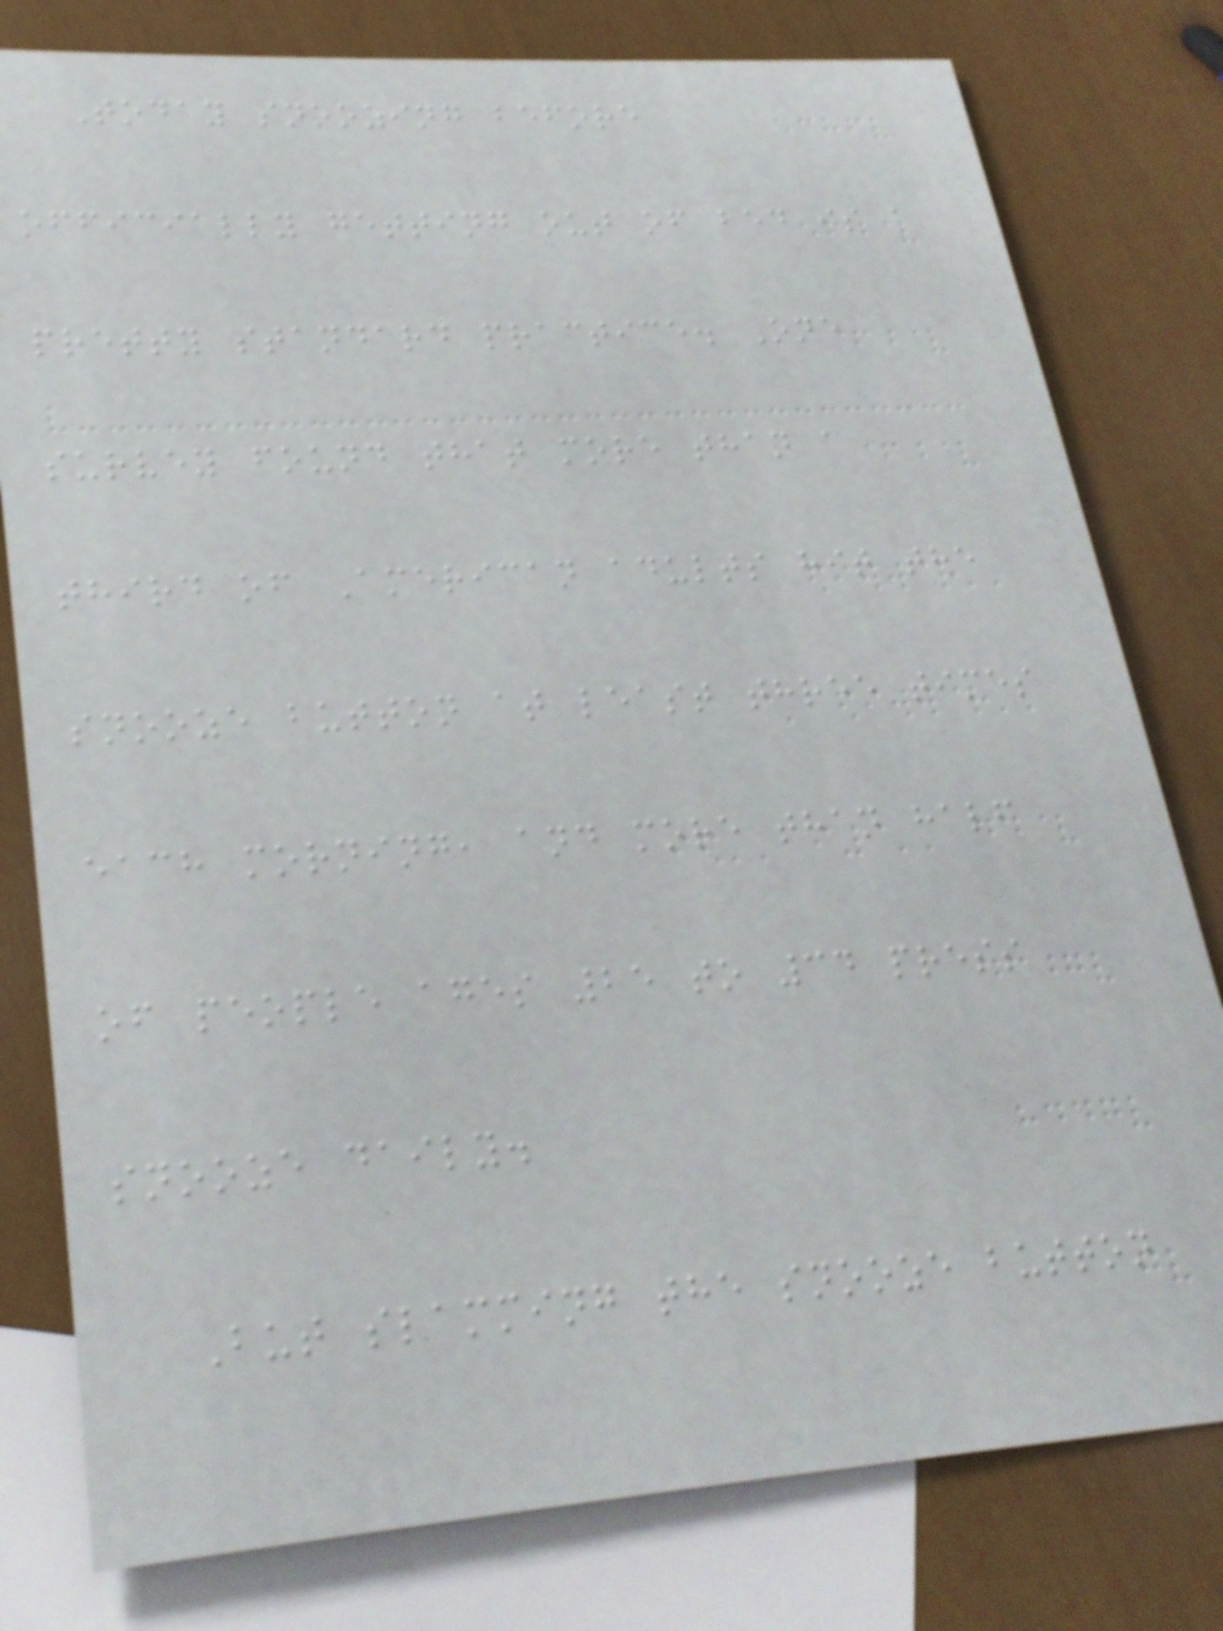Today snoozing before
officially getting out of bed is a
pretty standard practice. One
survey found that more than a
third of American adults hit the
snooze button at least three times
each morning, and more than half
of people ages 25 to 34 press
snooze daily.
But slamming the snooze button
